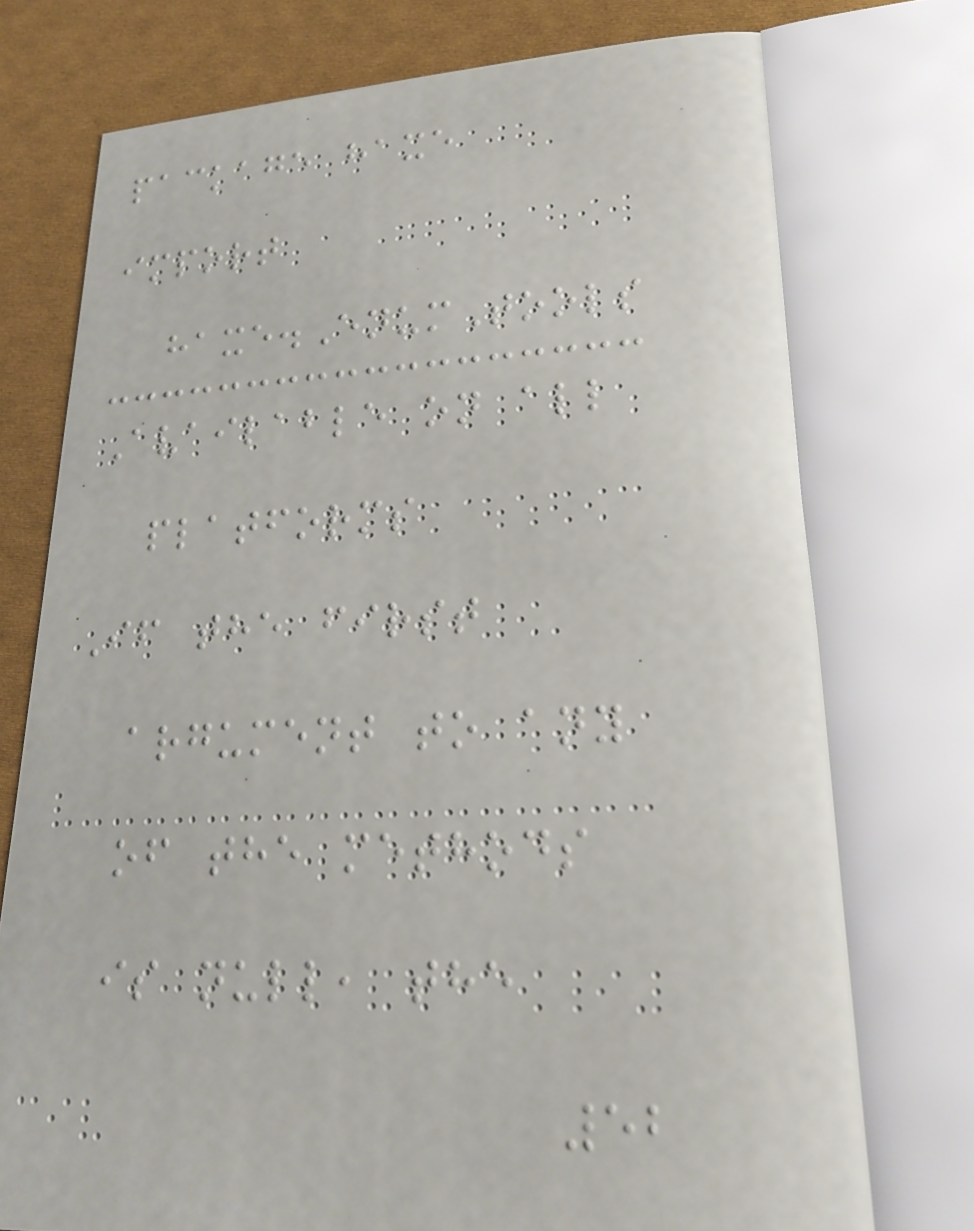package haxe
import
haxe.EnumTools
Available on all
platforms
If the first
argument to any
of the methods
is null, the
52
